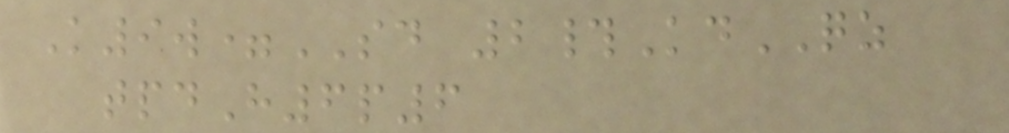K9w=SD 2#KdQZ
tpdH6p6
